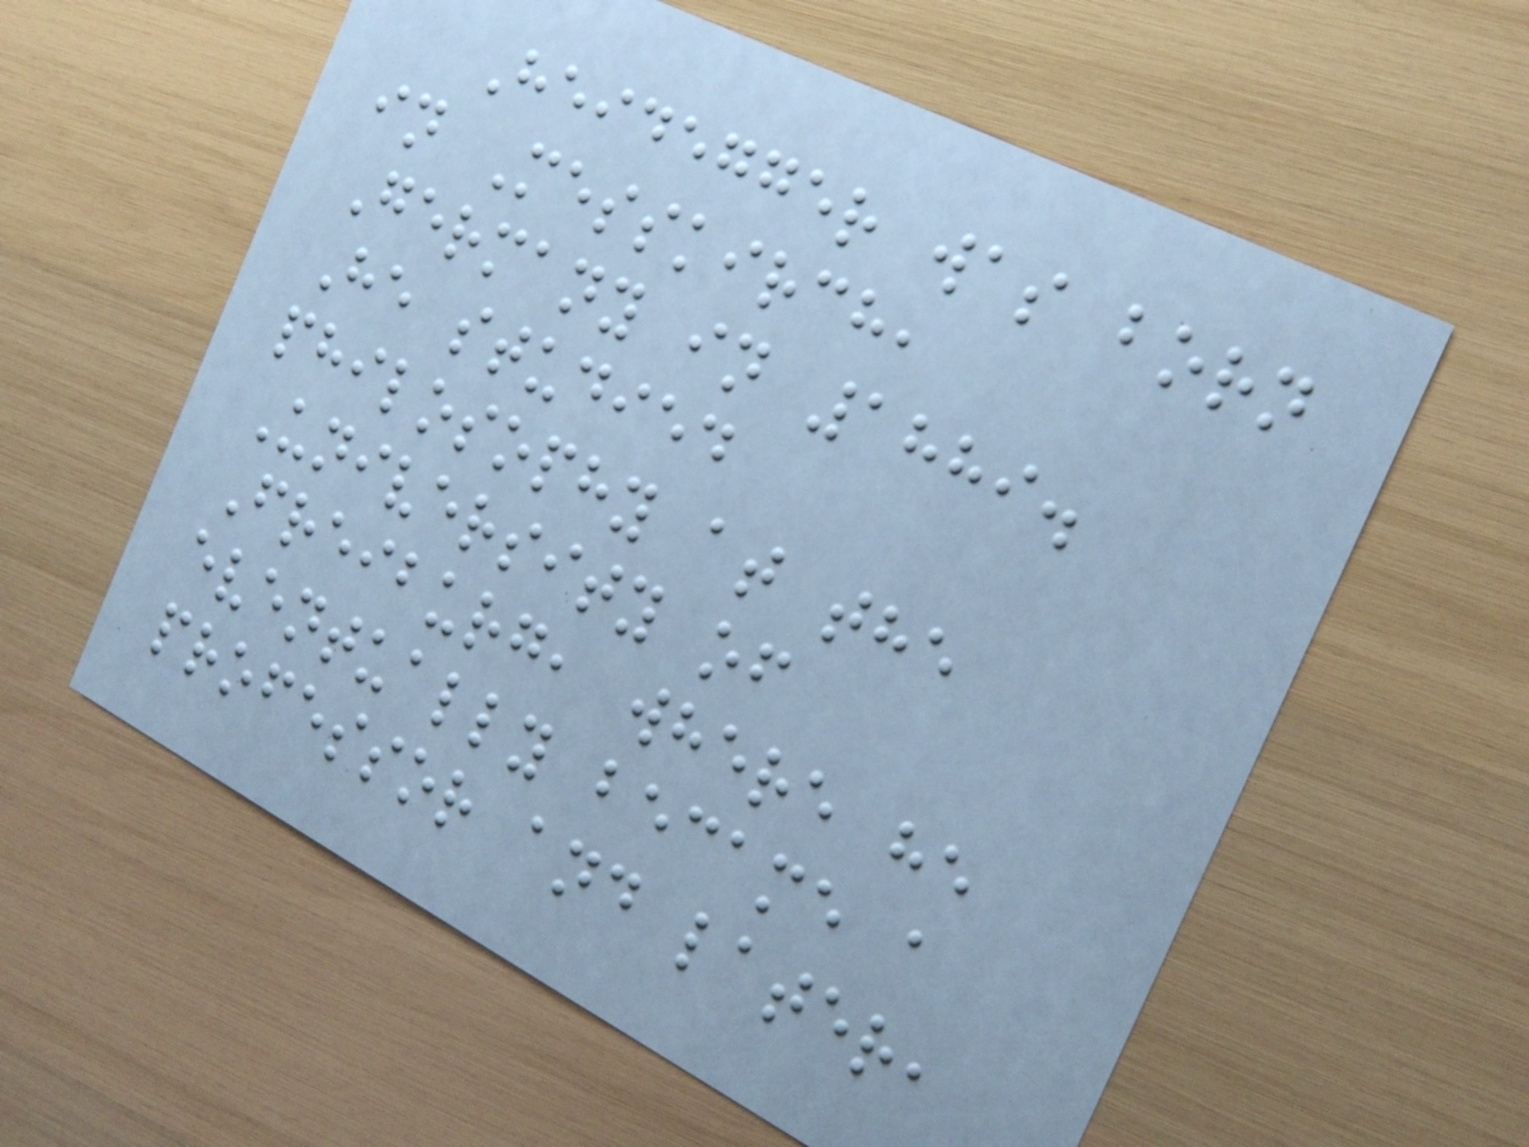Heidegger was born
in Messkirch,
Germany in 1889.
He studied
philosophy at the
University of
Freiburg, where he
eventually became a
professor and later,
